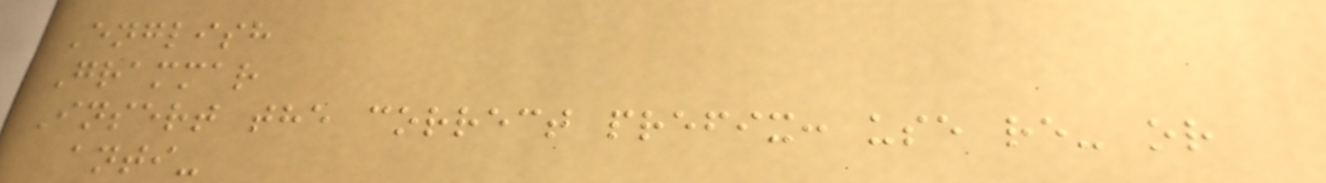English
Grammar
Insert the correct prefix: use re- or
anti-
